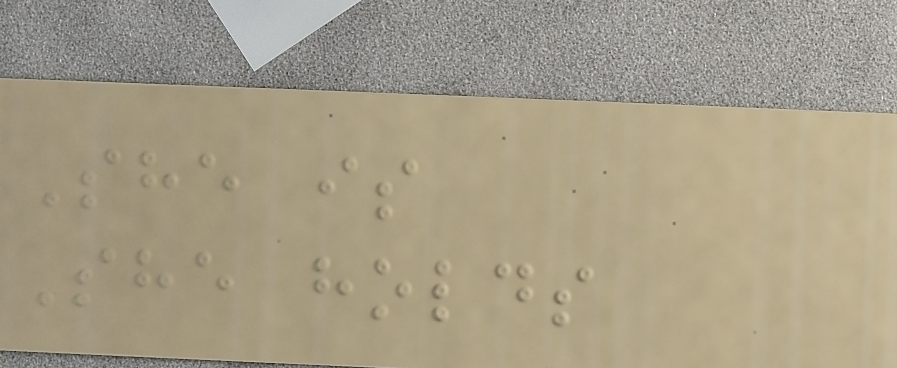She is
She holds
